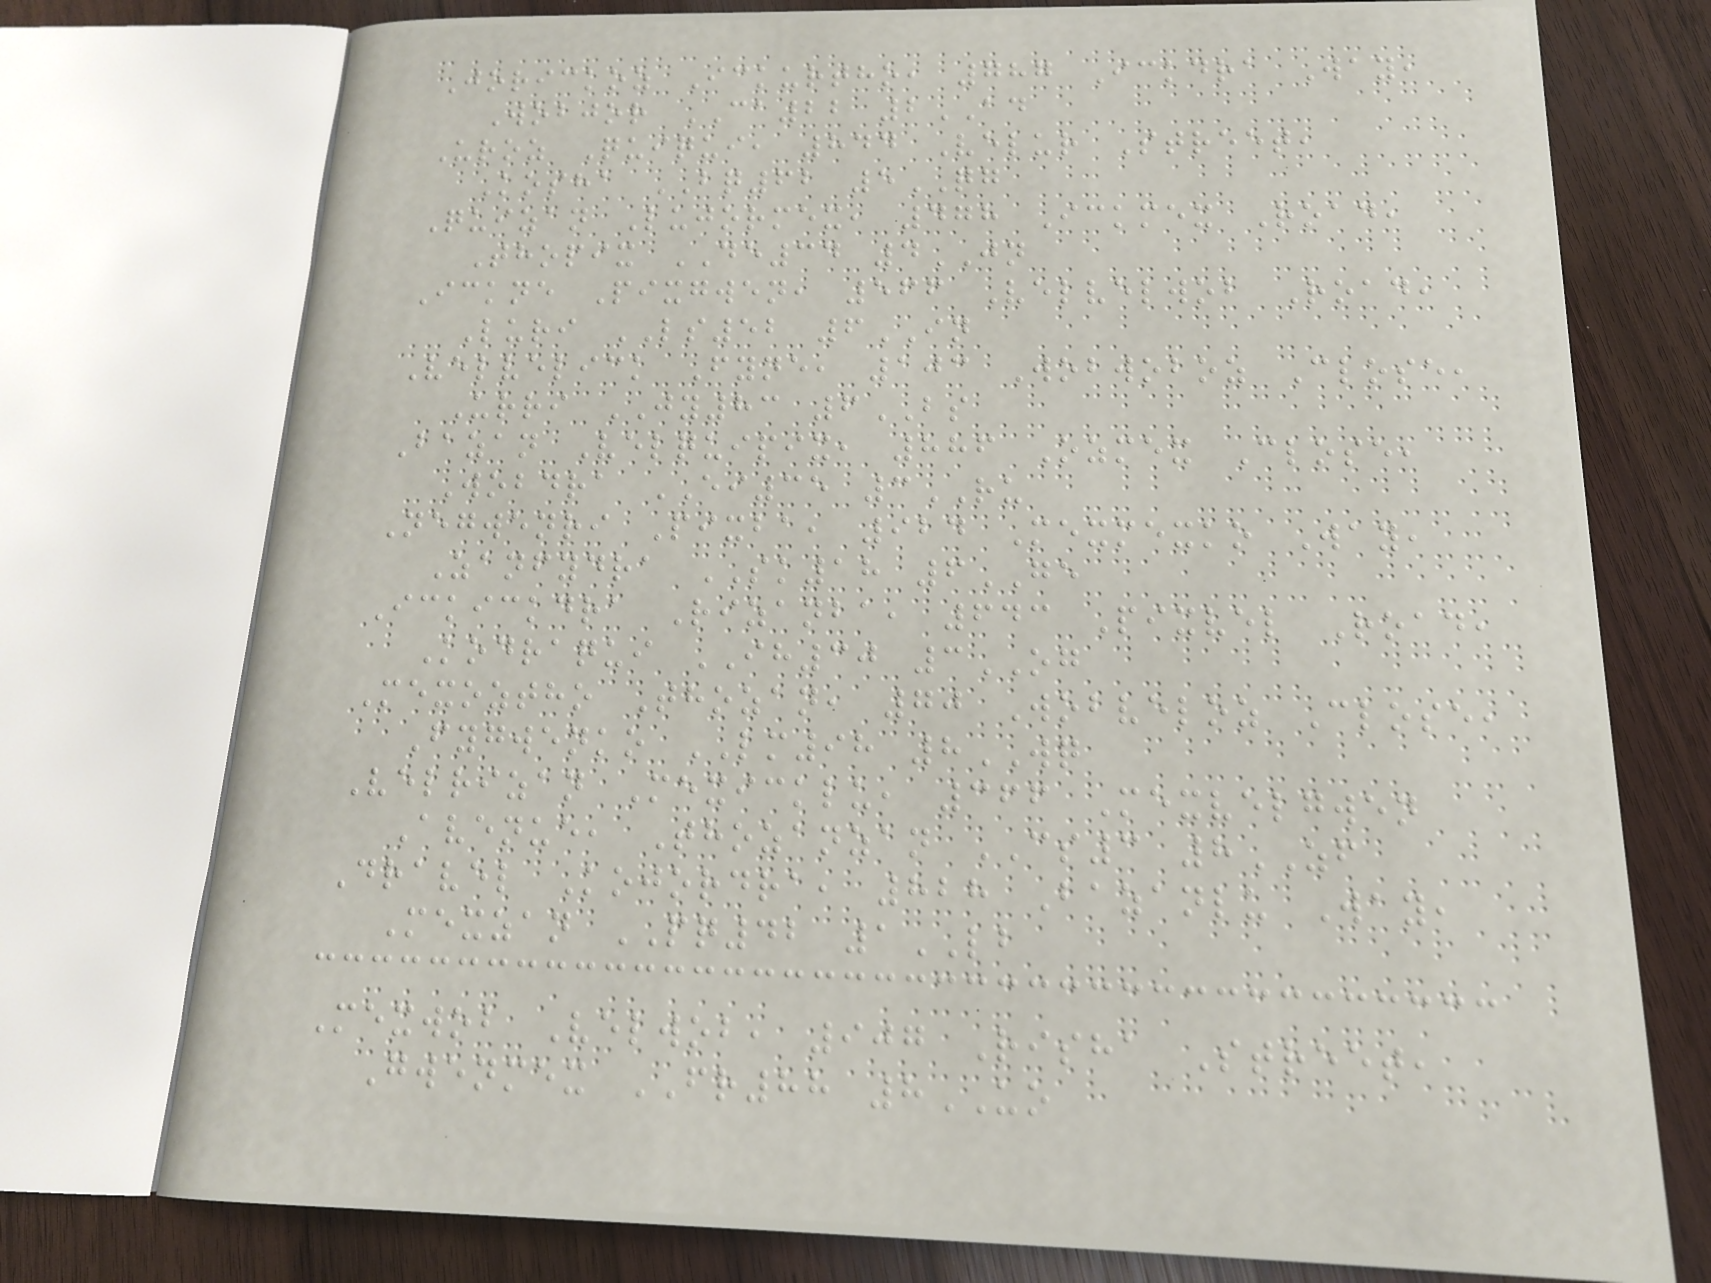Jorickoz Ickurtho, 787 Ickdra Way,
Wobjor CA22 2AD
Uroz Quiqui, 844 Velur Street,
Kosha BQ62 5QG
Quizan Lujormex, 478 Ickmex Road,
Thopix DE34 4JN
Ickne Pixgwen, 566 Velvelwob Road,
Luri LS52 6IN
Velvelick Fyne, 103 Wobwoboz Close,
Urri JY83 6BS
Bazan Velquipix, 886 Ozmex Close,
Wobdra EI35 3RU
Negwenri Pixba, 924 Mexmexko Way,
Zanfydra SK18 6GE
Ickickdra Rizanba, 643 Pixvel Road,
Kodraqui IH30 3OG
Mexoztho Thozan, 70 Wobveloz Close,
Fygwenko LM98 8WQ
Velrizan Mexicklu, 366 Mexvelgwen
Avenue, Thozanzan CS3 8ZF
Dravel Kojordra, 828 Bazanlu Way,
Mexzan PQ42 1LB
Mexwob Velwob, 907 Risha Street,
Gwenmex FR88 8UO
